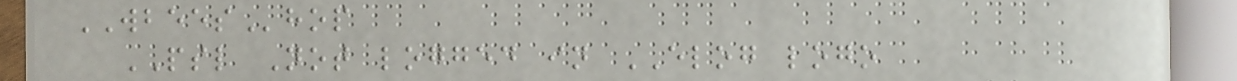WBEEShop
PSL Not logged in ELOG logo
